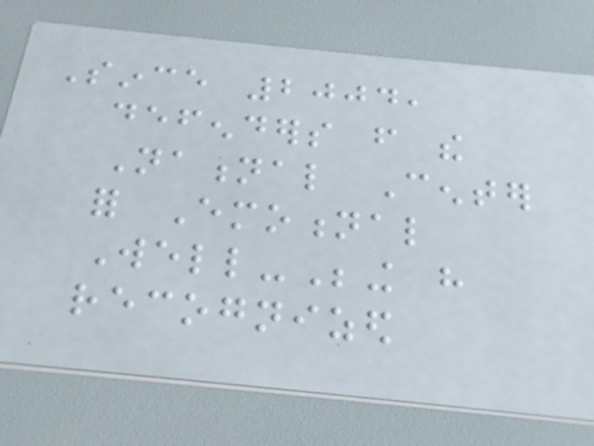Since 2004,
defenders from the
National Center
for Emotional
Well-Being have
recognized
